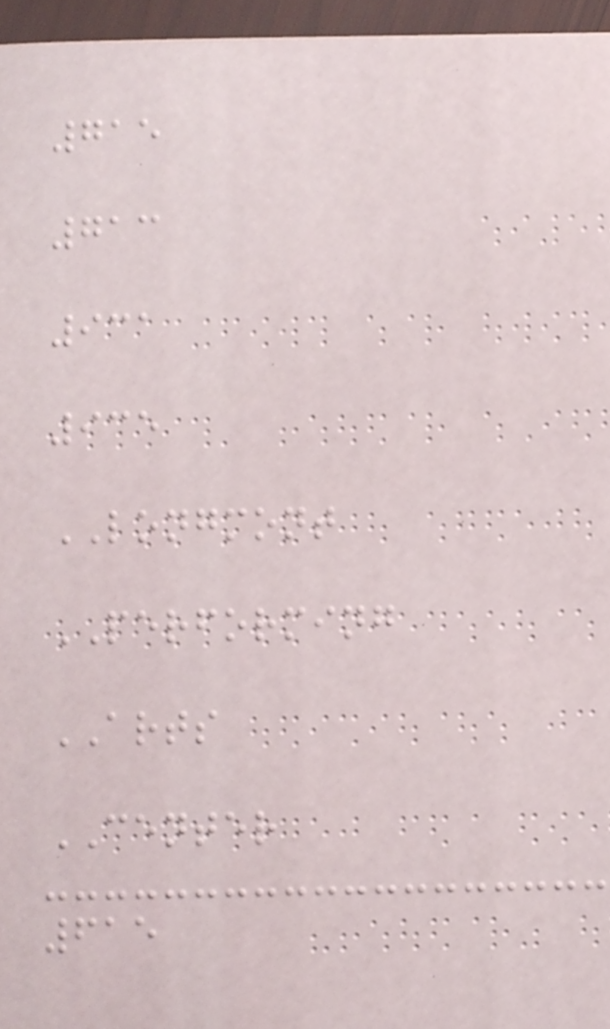715
713
931
935
LONGMONT
PERFORMING
ARTS
CENTER
615
